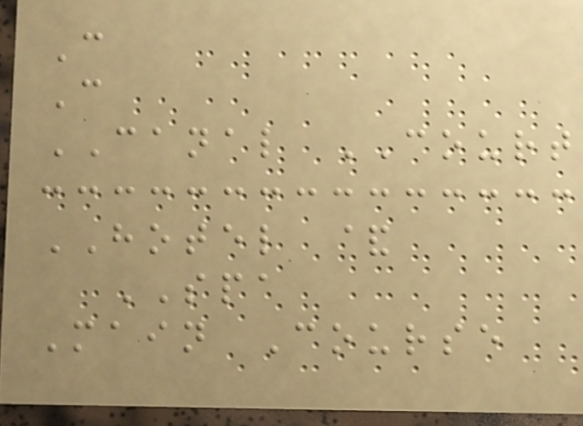C
C
CANAL COURT
HOTEL &
SPA
Main Course
